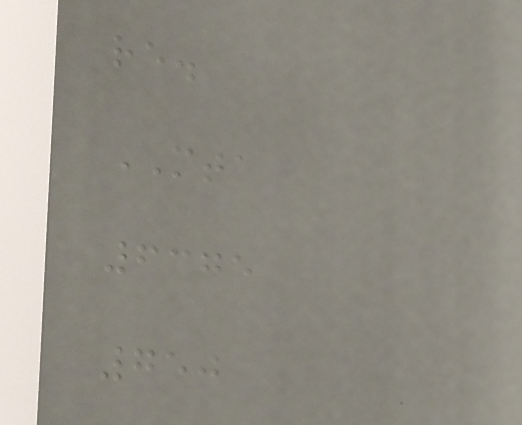re.
MTA
6375
750
